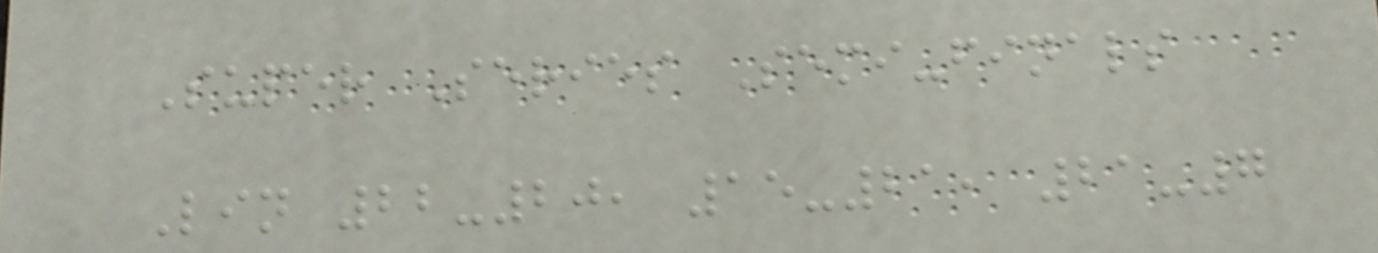Super Series Semi-finals
Lin 22-20, 15-21, 21-7
